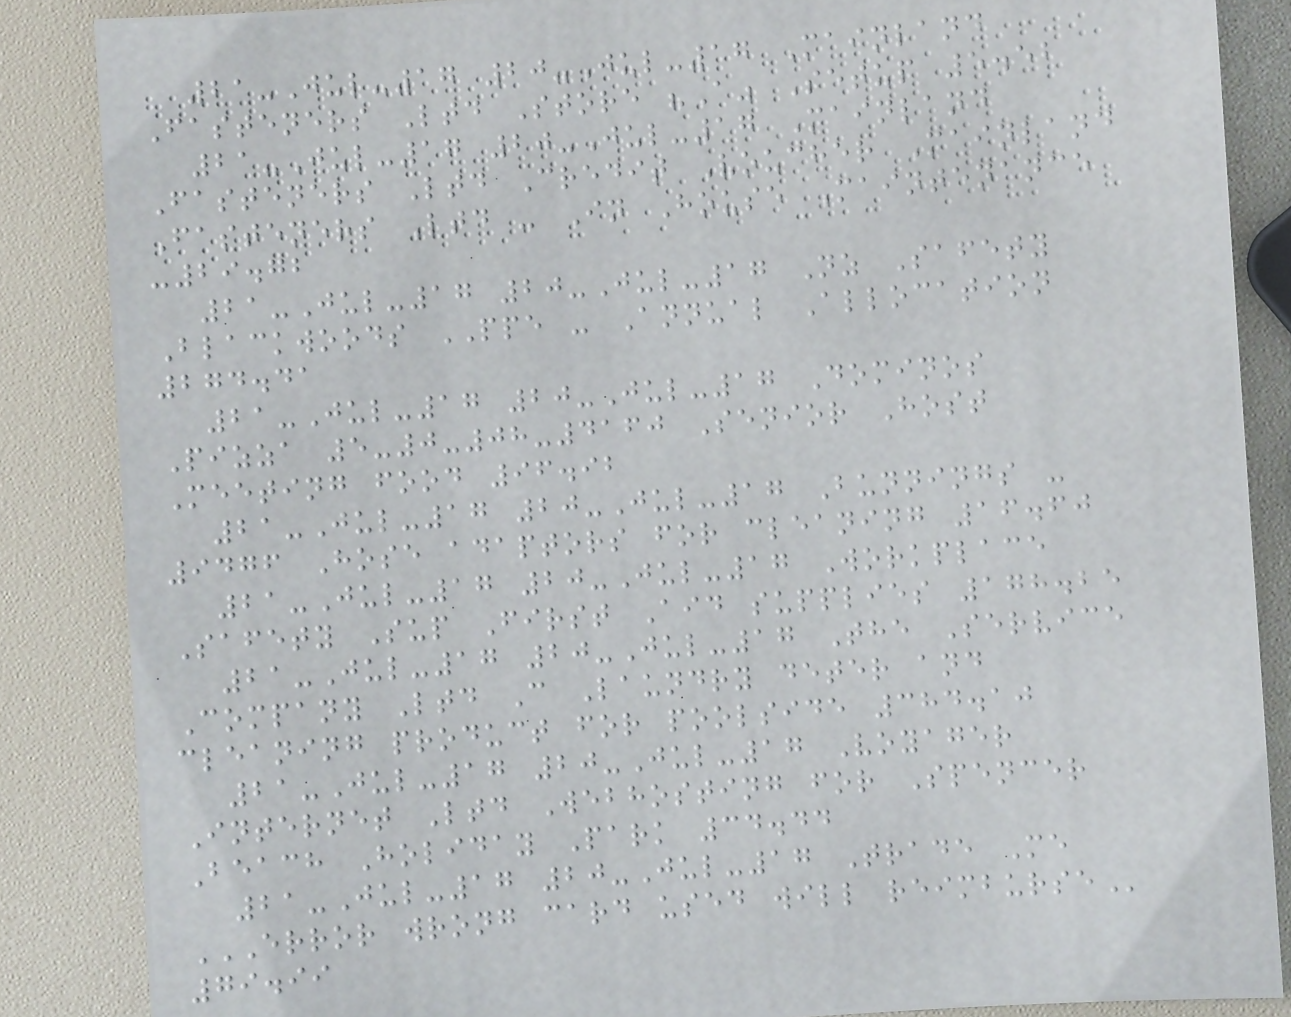21-Jul-17 20-Jul-17 Mainland
Fasteners Ltd Store "A" Setup 5.52
21-Jul-17 20-Jul-17 Mainland
Fasteners Ltd Credit Voucher Mainland
Fasteners Ltd - In House Maintenance
-29.72
21-Jul-17 20-Jul-17 Nz Safety
Blackwoods PPE - Annual Allocation
274.41
21-Jul-17 20-Jul-17 Dominos
Pizza 5-0-08-4160 Senior Host
Meeting food 96.92
21-Jul-17 20-Jul-17 Bunnings -
9476 Hose adaptors for cleaning 16.60
21-Jul-17 20-Jul-17 Workplace
Safety Sup First Aid supplies 178.25
21-Jul-17 20-Jul-17 The Service
Company Ltd C Laundry deter and
cleaning product for poolside 384.10
21-Jul-17 20-Jul-17 Voyager
Internet Ltd Webhosting for Spencer
Beach Holiday Park 34.44
21-Jul-17 20-Jul-17 Trade Me
ERROR WRONG CARD USED WILL REIMBURSE
79.99
